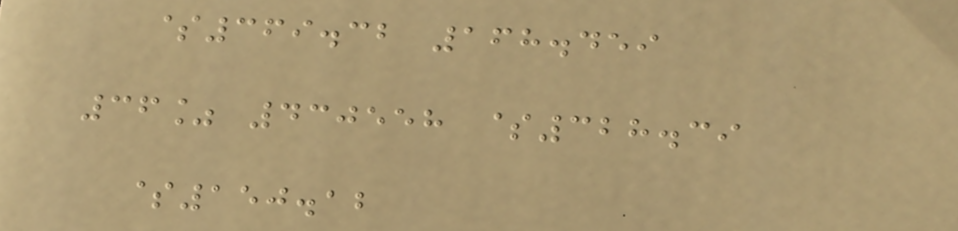$369.32 168.459
36% 430558 $328.39
$150.12
